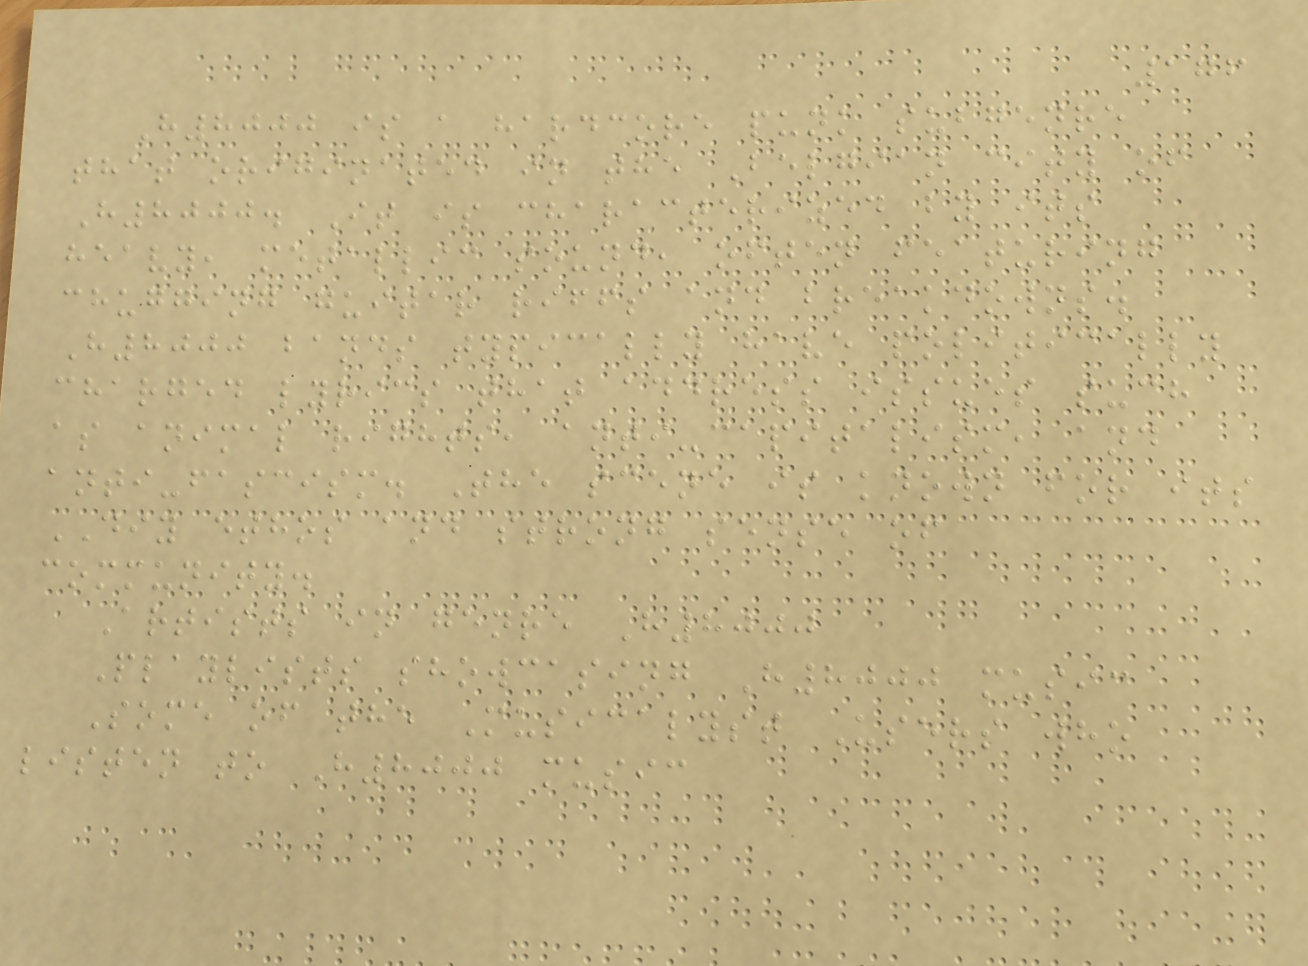176
H8000 is a hardcore punk subgenre
that originated in the Belgian city of
H8000. It is characterized by its
heavy, metallic sound, often featuring
chugging guitar riffs and breakdowns.
H8000 bands typically have politically
charged lyrics that address issues such
as animal rights, anti-capitalism, and
anti-fascism. The scene is known for its
DIY ethos and strong sense of
community.
Artists in genre H8000
Playlists showcasing H8000 music
Some of the Musicalyst Users who
listen to H8000 music
